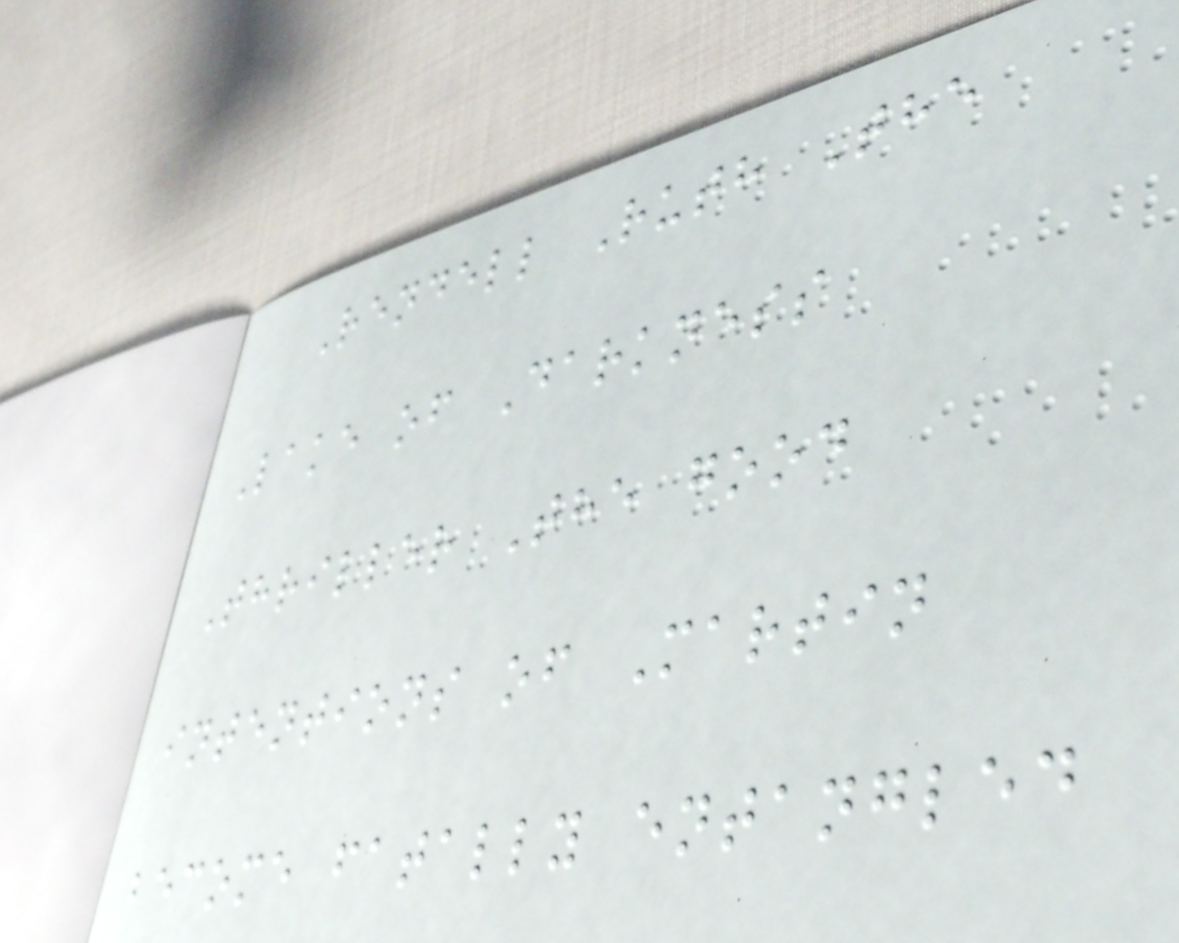Rendell Ruth The
Lake of Darkness
Thriller The good
intentions of Martin
become fatally entangled
